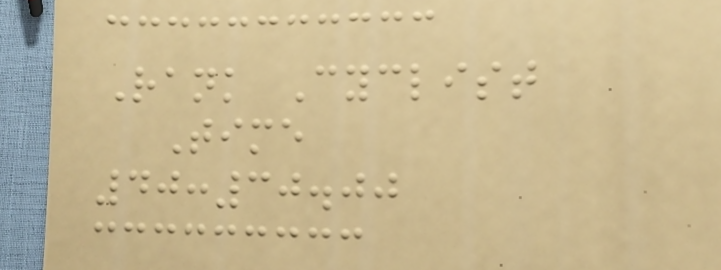Rank Cyclist
Time
40:30.00
